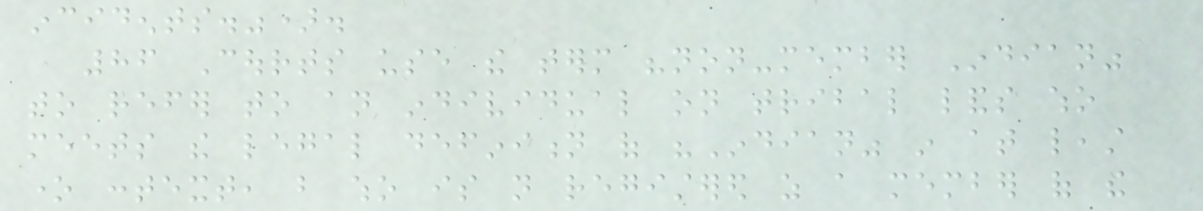incidents.").
86 Courts use the term "non-member Indian"
to refer to an individual on tribal lands who
meets the legal definition of "Indian" in at least
one context, but who is not registered as a member of the
